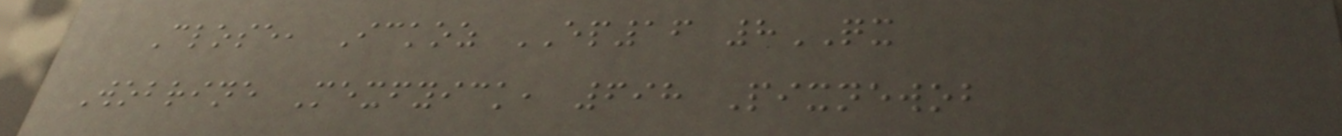Close, Ickoz EP16 8QX
Wobrine Mexfyick, 698 Pixnewob
